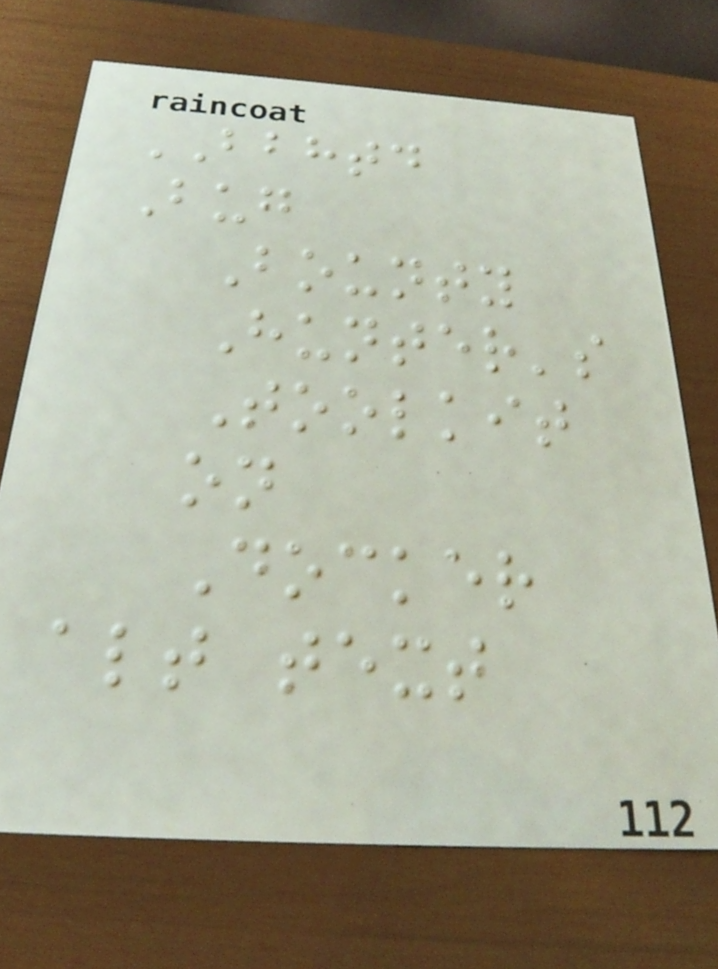BBHTD
Bug
Bounty
Hunter's
Toolkit
on
Docker
alt text
